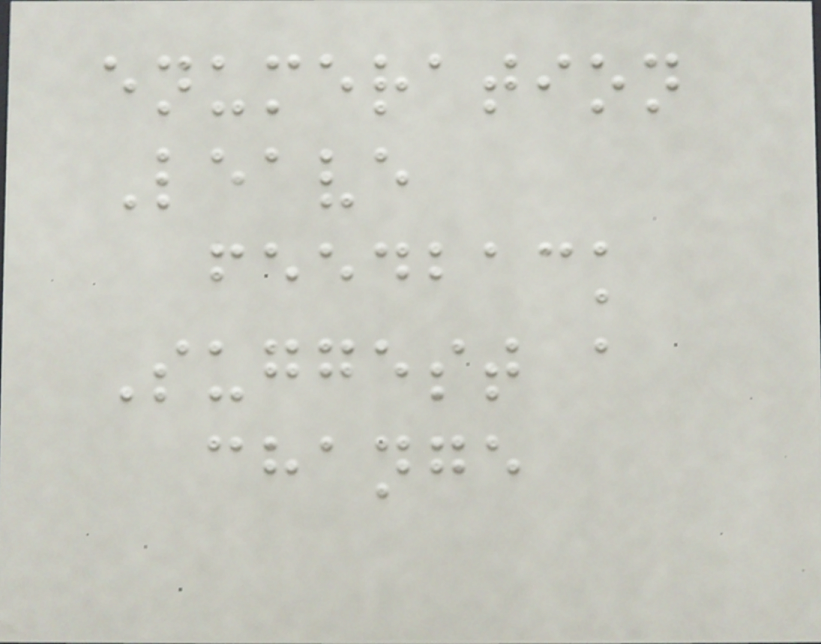enumeration
Leave
feedback
Suggest a
change
